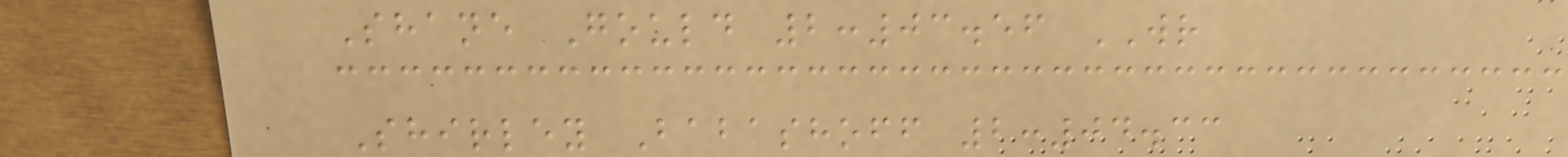Shane Gould 2:03.56 WR
Shirley Babashoff 2:04.33
